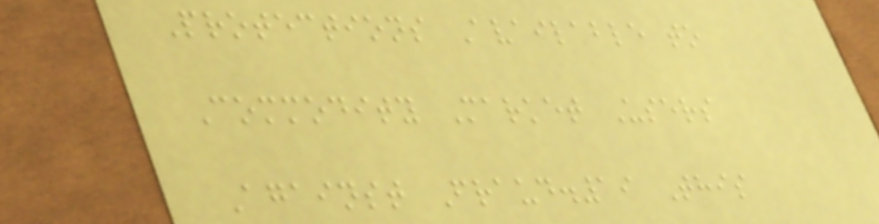Protections Available to
Commodity Market Users
Against Fraud.19 This
